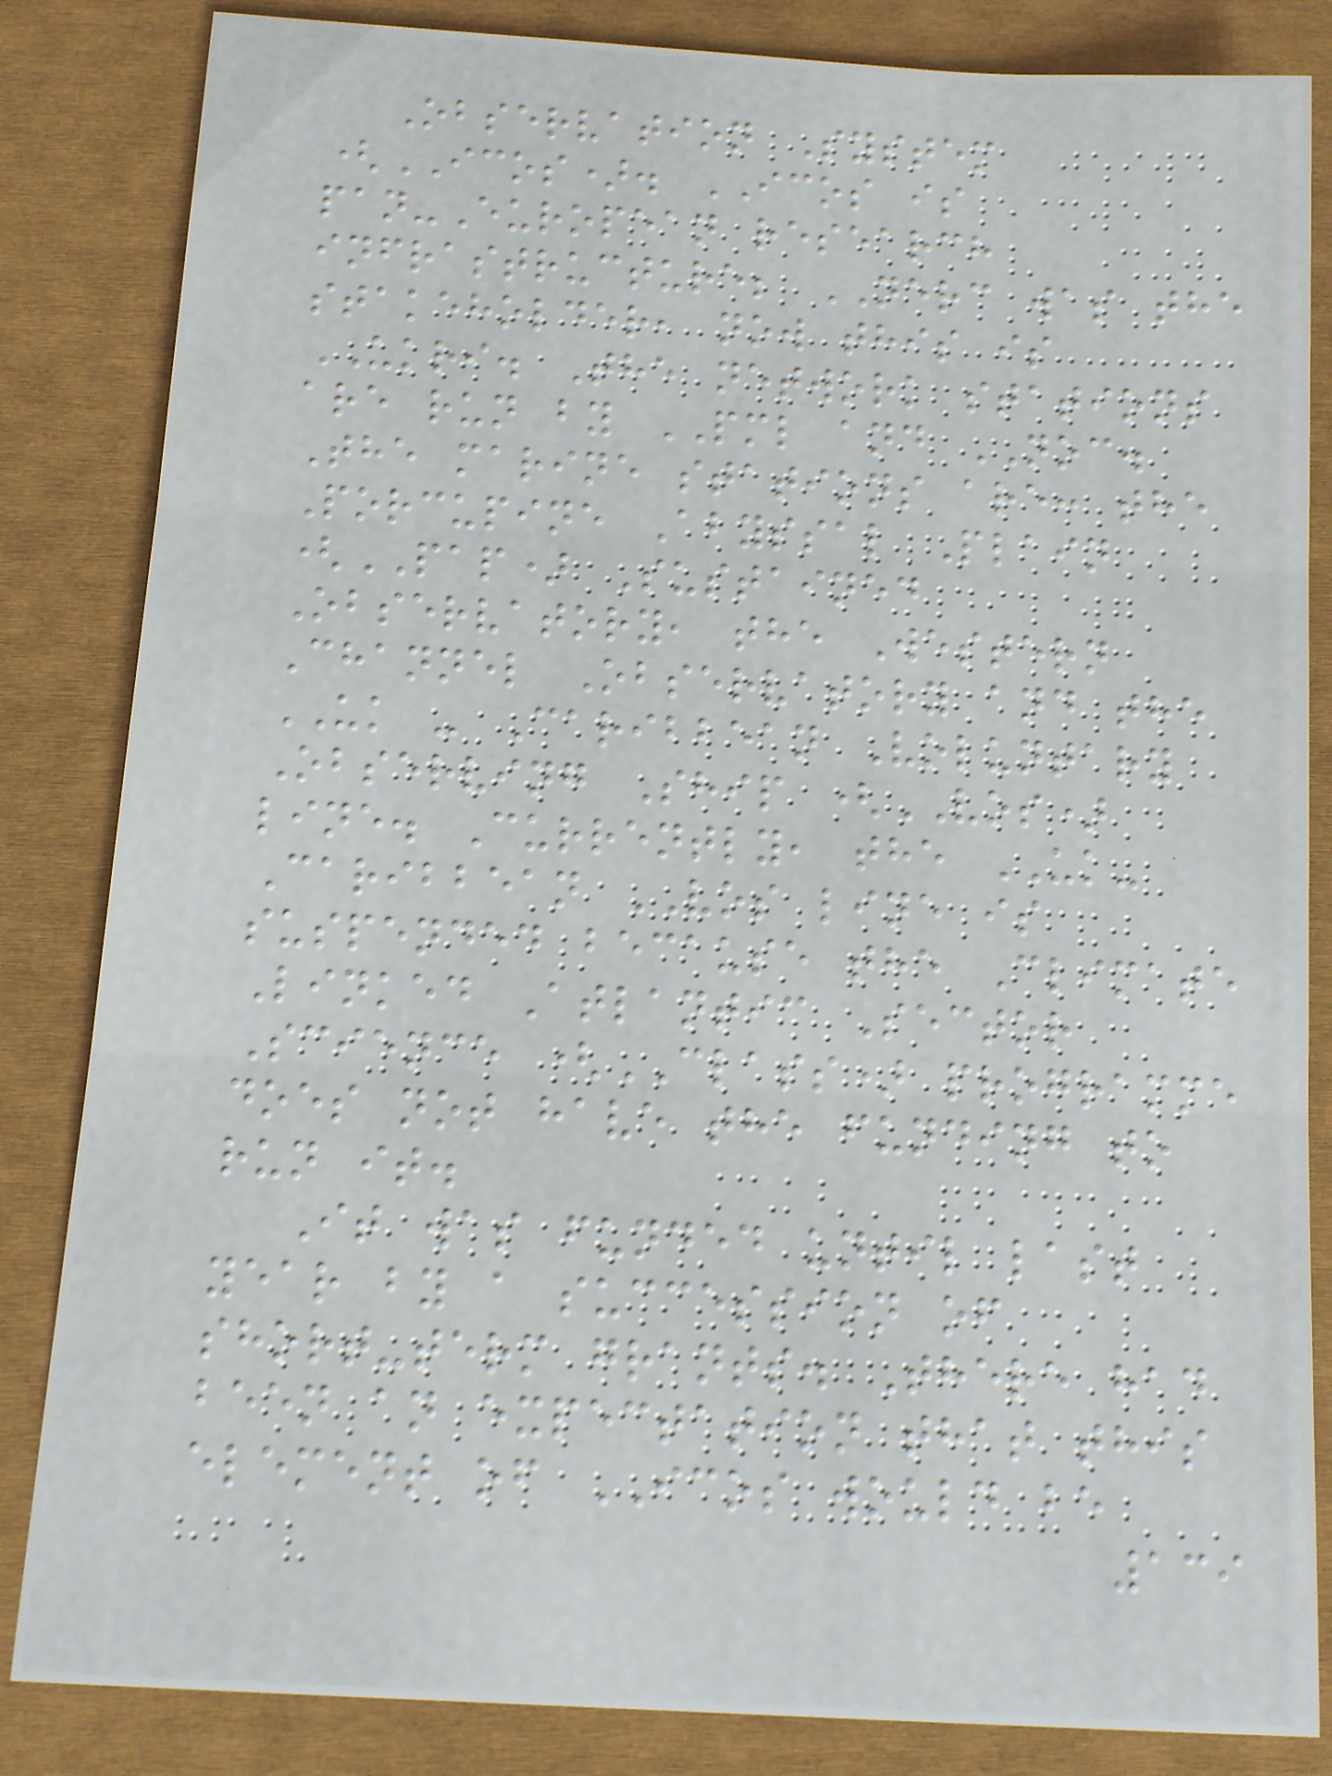Observation System
(ICOS). ICOS is
pan-European research
infrastructure; NERC was the
stakeholder, now this is
UKRI. The network stations
are run by PML and NOC.
The marine stations are: the
Porcupine Abyssal Plain
(PAP) Sustained
Observatory, the Western
Channel Observatory and the
UK - Caribbean Voluntary
Observing Ship (VOS)
line. Currently, the UK-
Caribbean VOS line is
suspended because the Climate
Linked Atlantic Sector
Science (CLASS) programme
does not have the funding to
run it.
It was funded until last
year by a succession of
short-term grants. There had
been an expectation that this
element of ICOS would be
139
